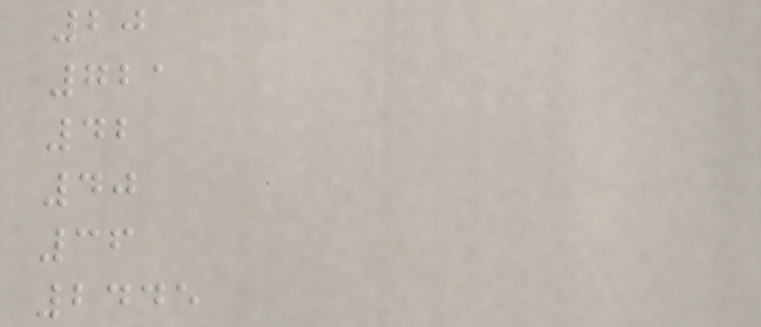20
721
42
40
36
2445
